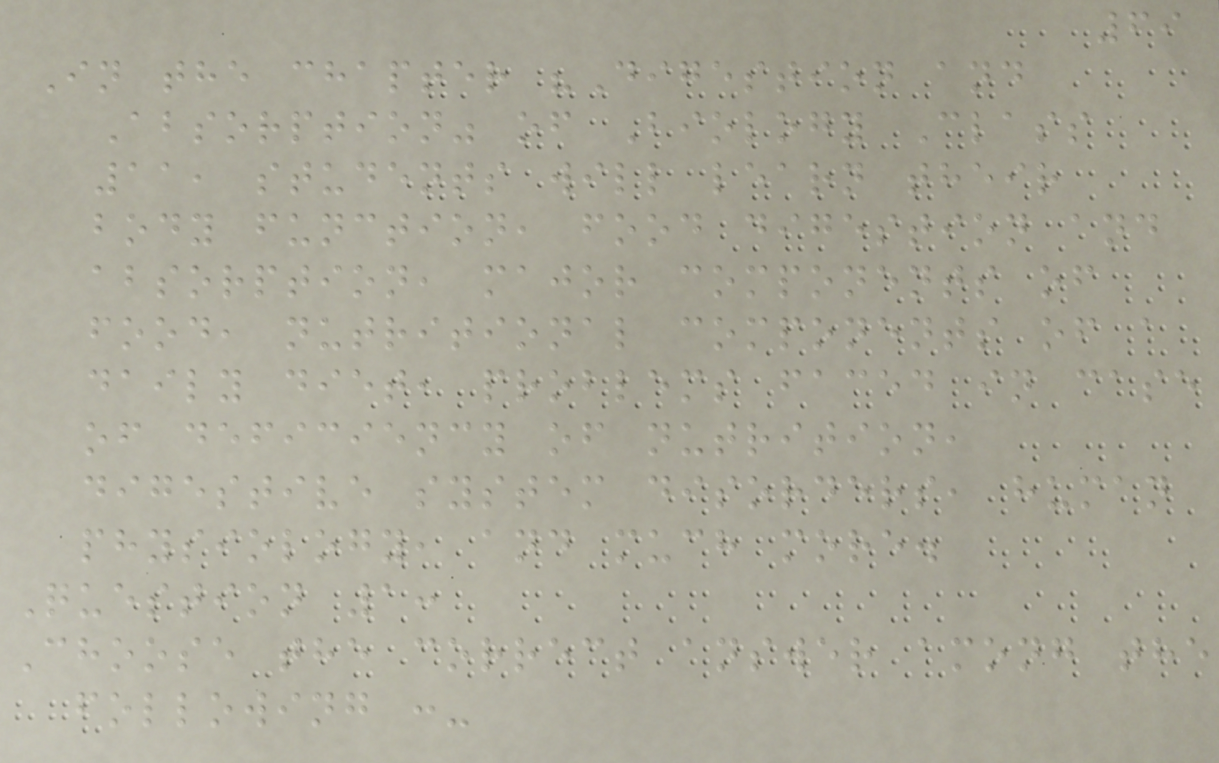69
In the chapter "Digestion and
Absorption" of Biology Class
11, students will learn their
body function, food digestion and
absorption, major components of
food, nutritional components of a
daily diet, problems faced in case
of deficiency of nutrition,
digestive system disorders, human
physiology, and much more.
Question 1:
Choose the correct answer among the
following :-
